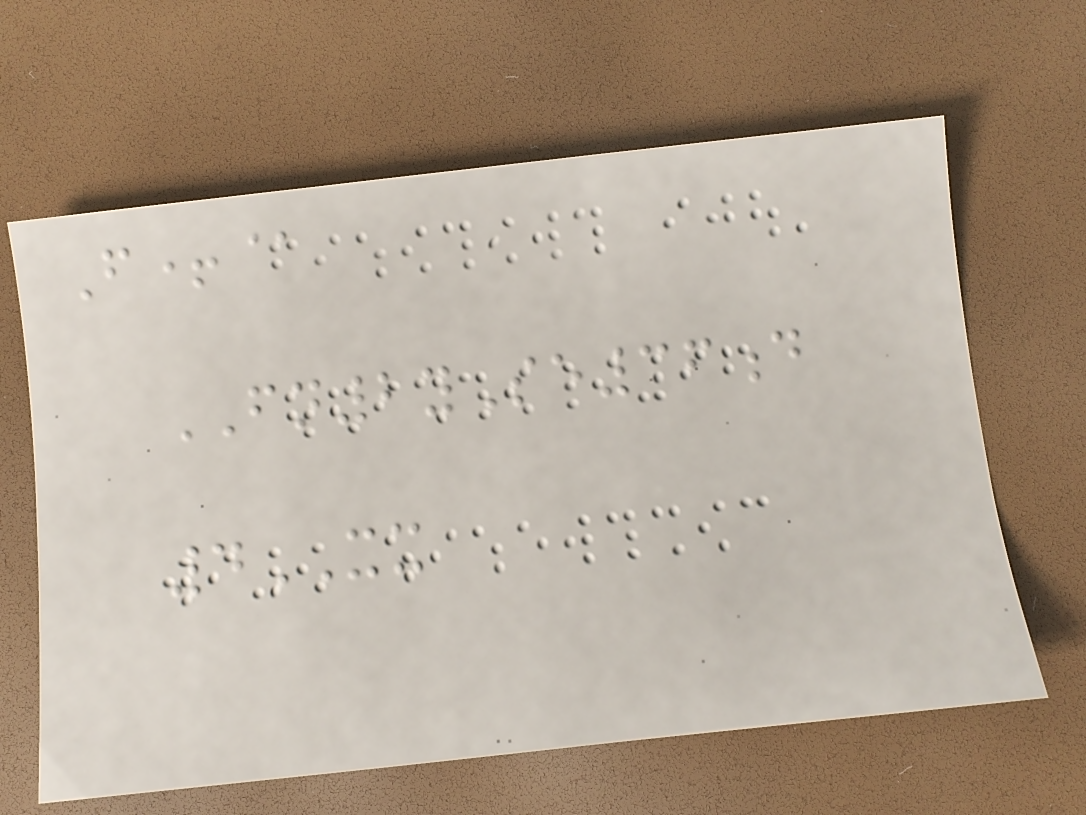F+@
FN2ySe36d
4XX
